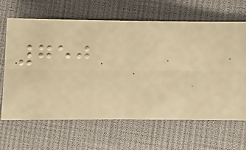750
